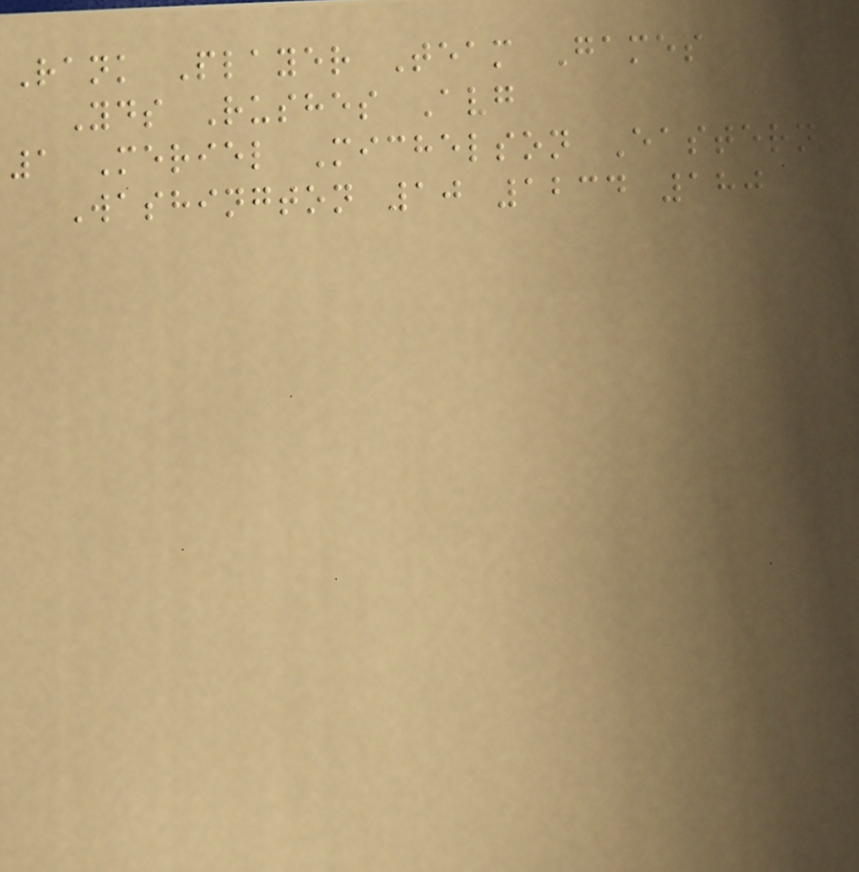Rank Player Team Games
Yds Rushes Avg
1 Meriel Michelson Eastern
Washington 10 1234 180
